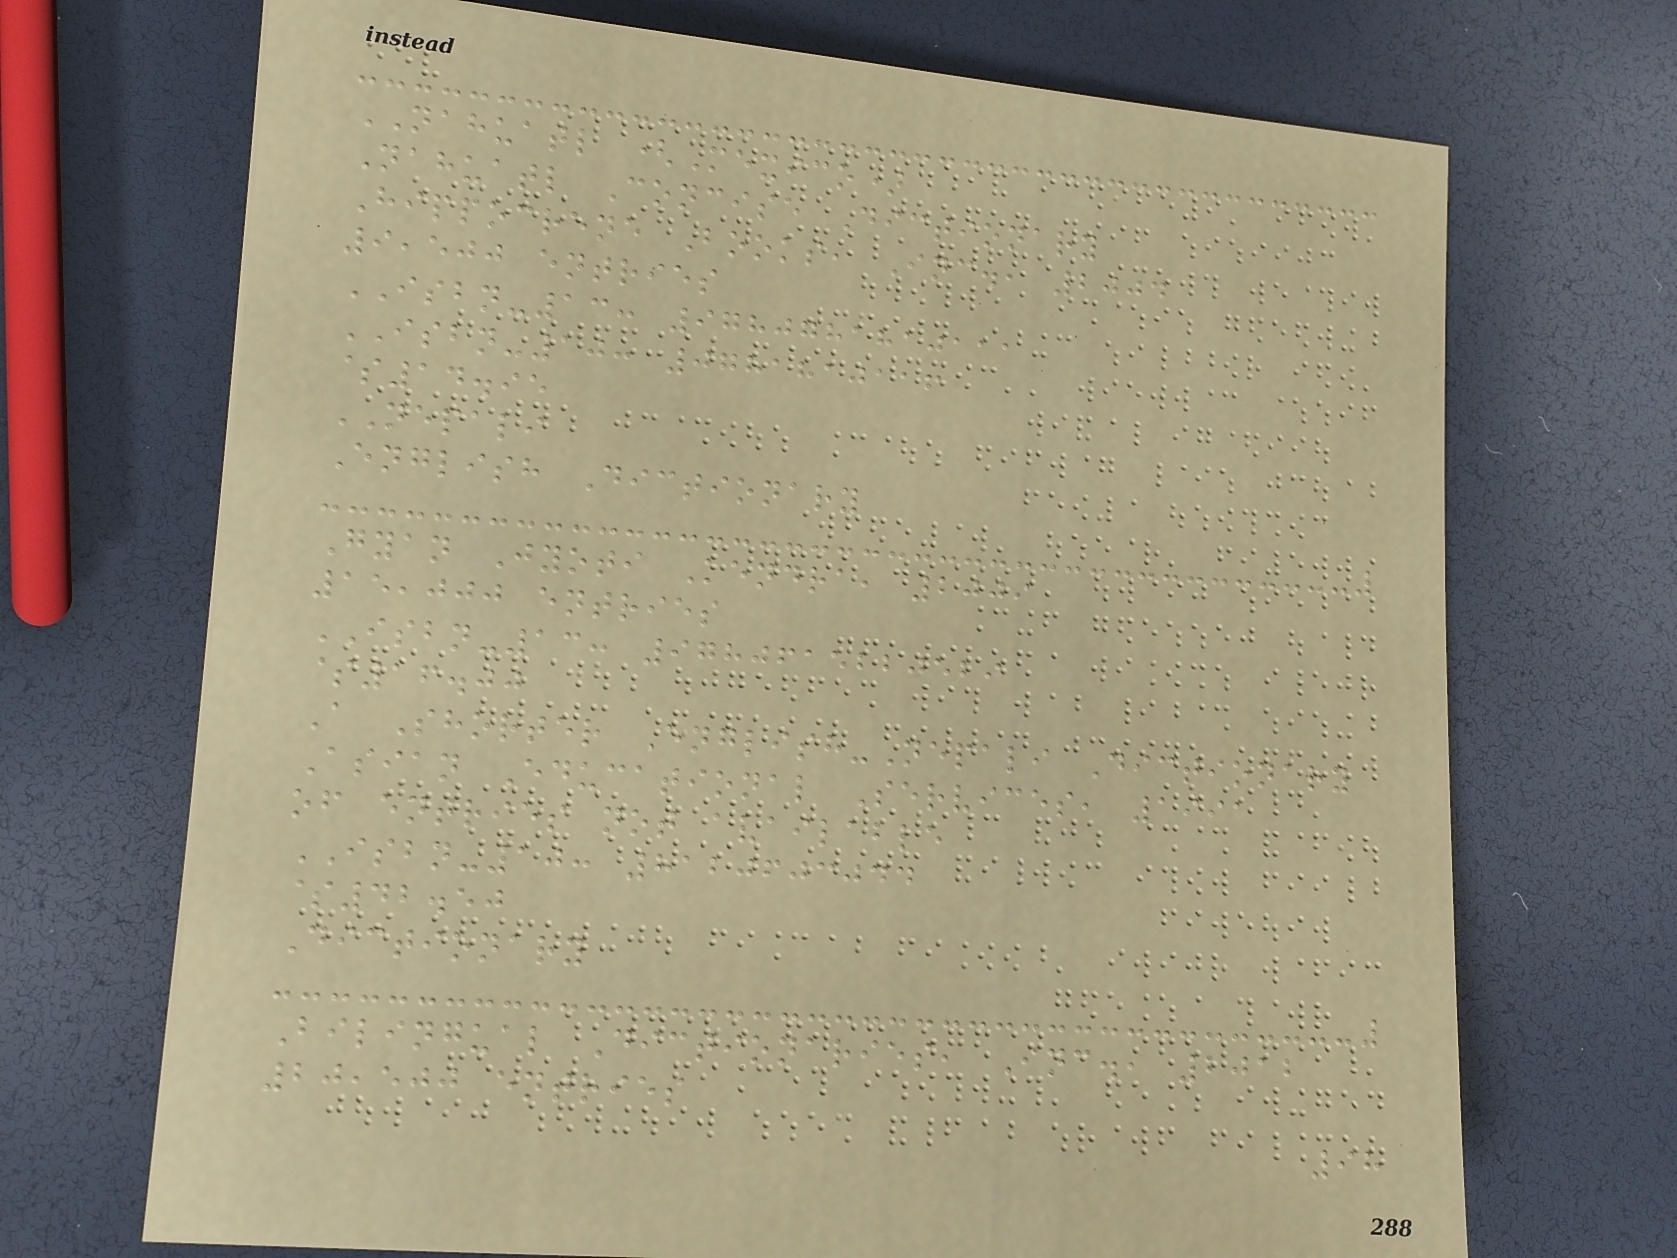NAHUATL (Mexico)
Nahuatl Concise Dictionary
Hippocrene Books, Inc., 2004
9,500 entries
ISBN-13: 9780781810111
ISBN-10: 0781810116
$14.95
NEPALI
English Dictionary
Gyan Jyoti Kendra, 2009
15,000 entries
ISBN-13: 9780615220529
$16.00
A Shorter English-Nepali Dictionary
Asian Educational Services, 1991
of entries not available
ISBN-10: 8120603044
$42.50
Dictionary
Bilingual Dictionaries, Inc., 2012
20,500 entries
98
